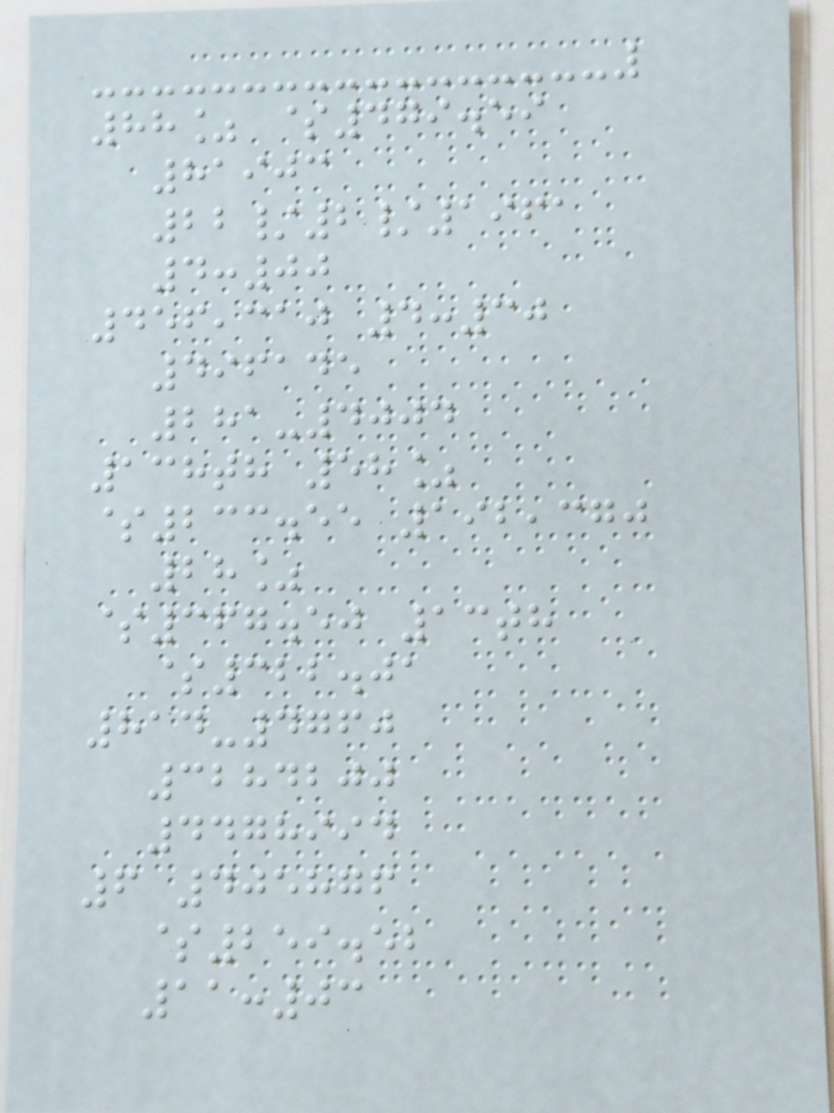88% $479.59
81903
22/2/1961
4:00
456,310 4:30
496145
281-4004
138th 58%
$233.55 192,370
28%
$367.50 13th
$322.01
814-4760
3284200
4478994
6 405876
$259.52
11:03
